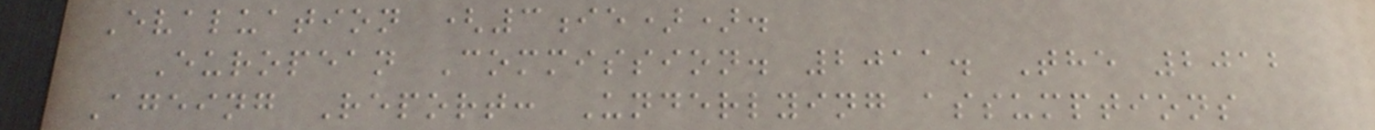Evaluation (3ie)).
European Commission. 2011. The 2012
Ageing Report: Underlying assumptions
